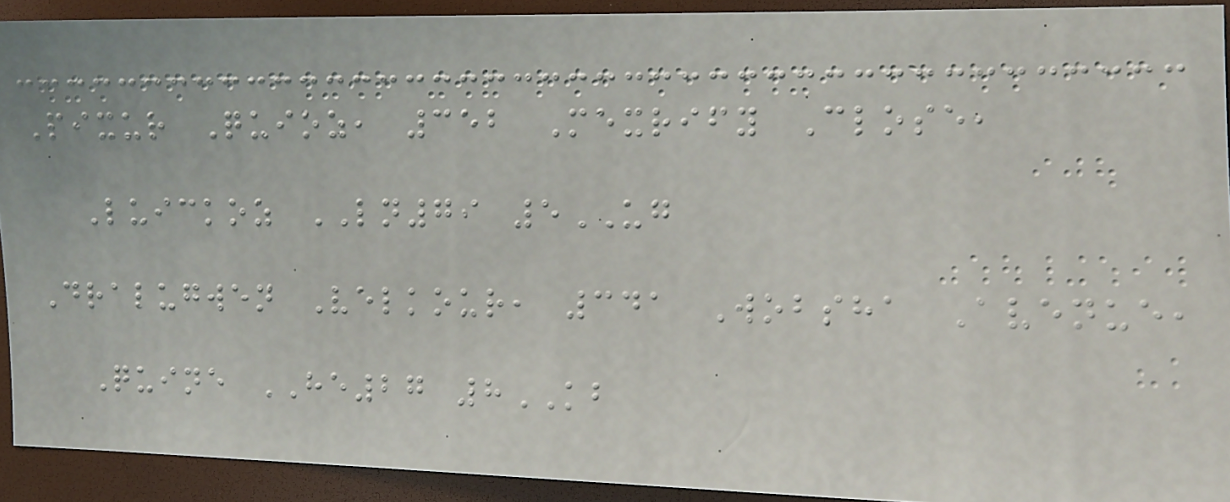Pixur Quioz, 352 Mexrify Close,
Luickoz LN79 5UG
Dralugwen Velkour, 341 Wobsha Avenue,
Quine HE27 8KB
